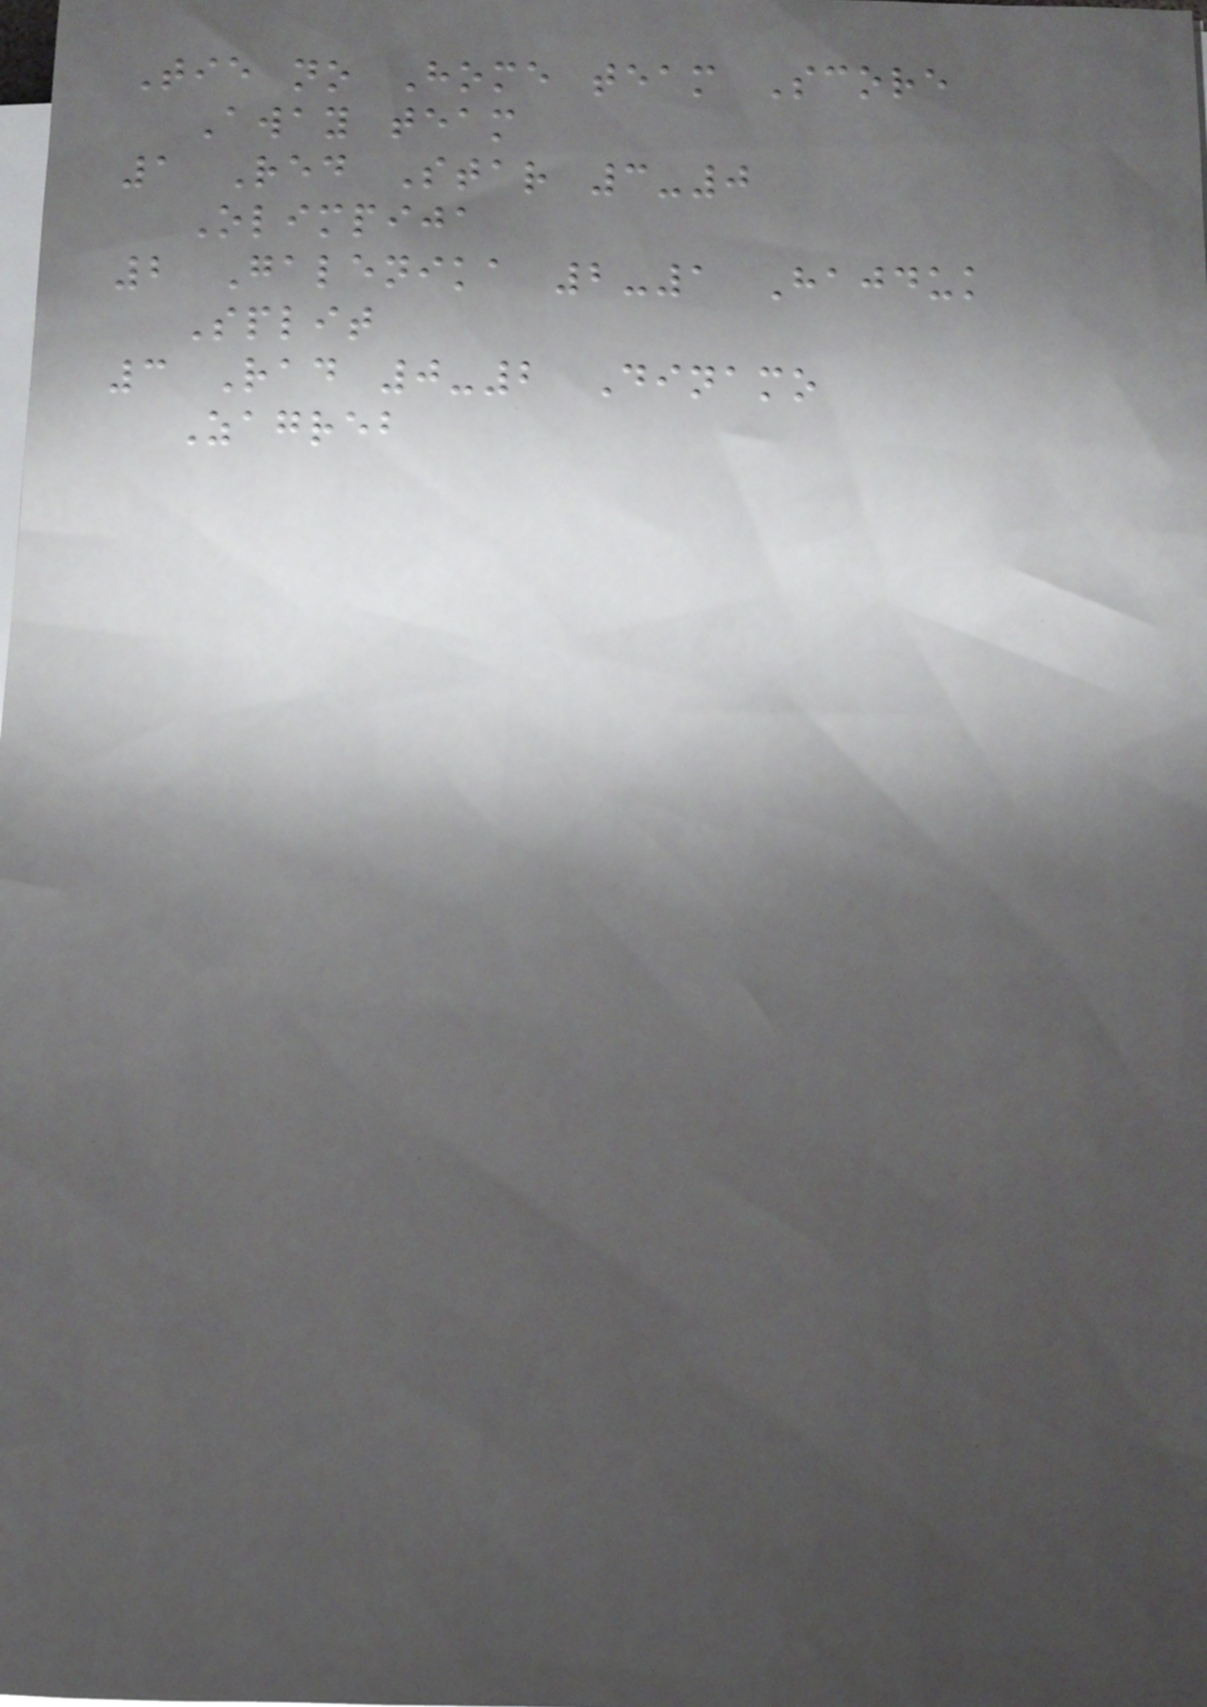Tie no Home team Score
Away team
1 Red Star 3-0
Olimpija
2 Galenika 2-1 Hajduk
Split
3 Rad 0-2 Dinamo
Zagreb
